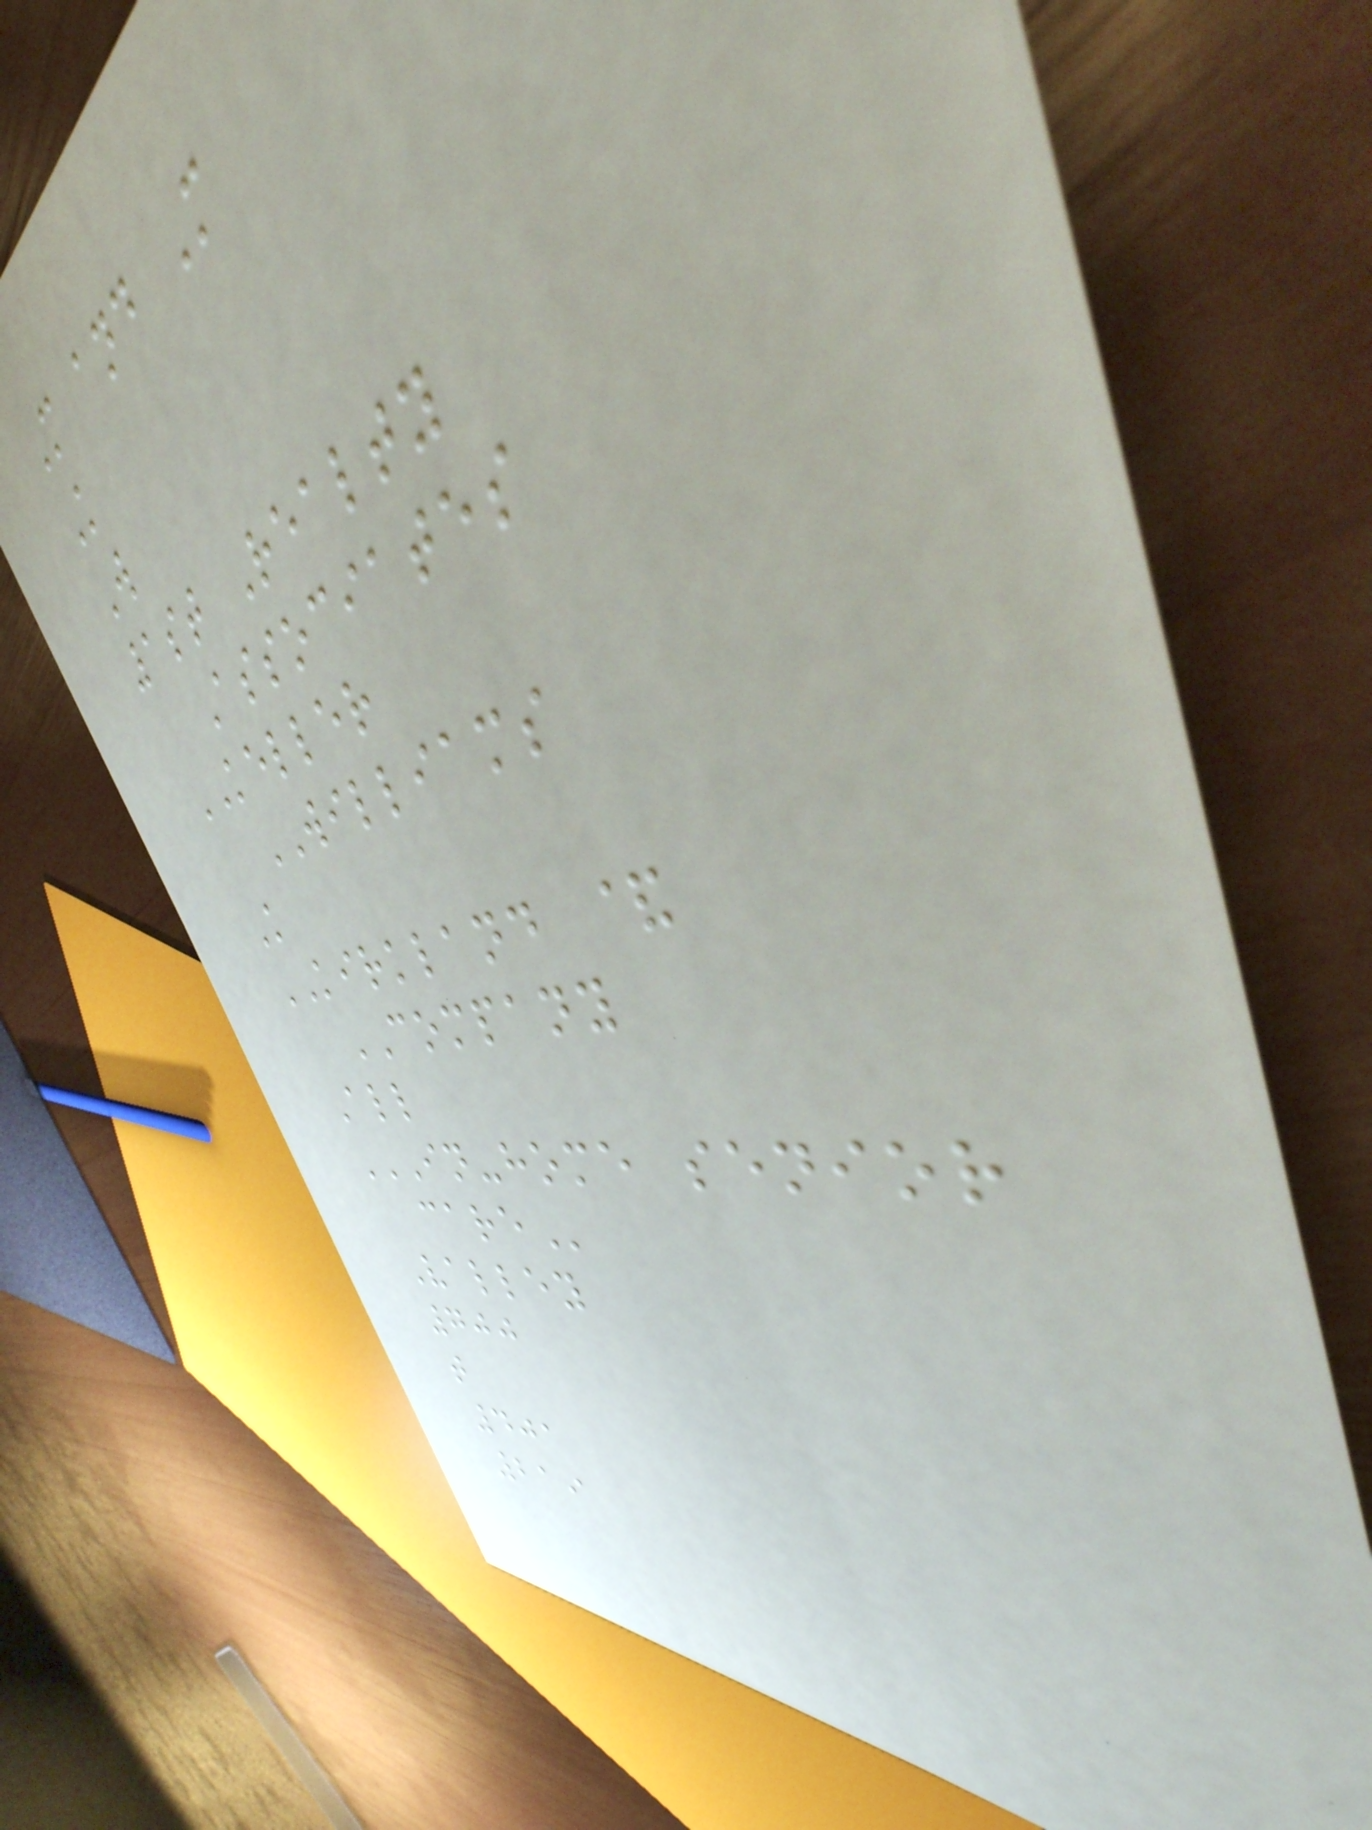M and M
K
W
1st Realty
Associates
KELLER
WILLIAMS
K
KIRKLAND &
COMPANY
All
IN-HOME SENIOR
CARE
Valley
700
t
401
219
